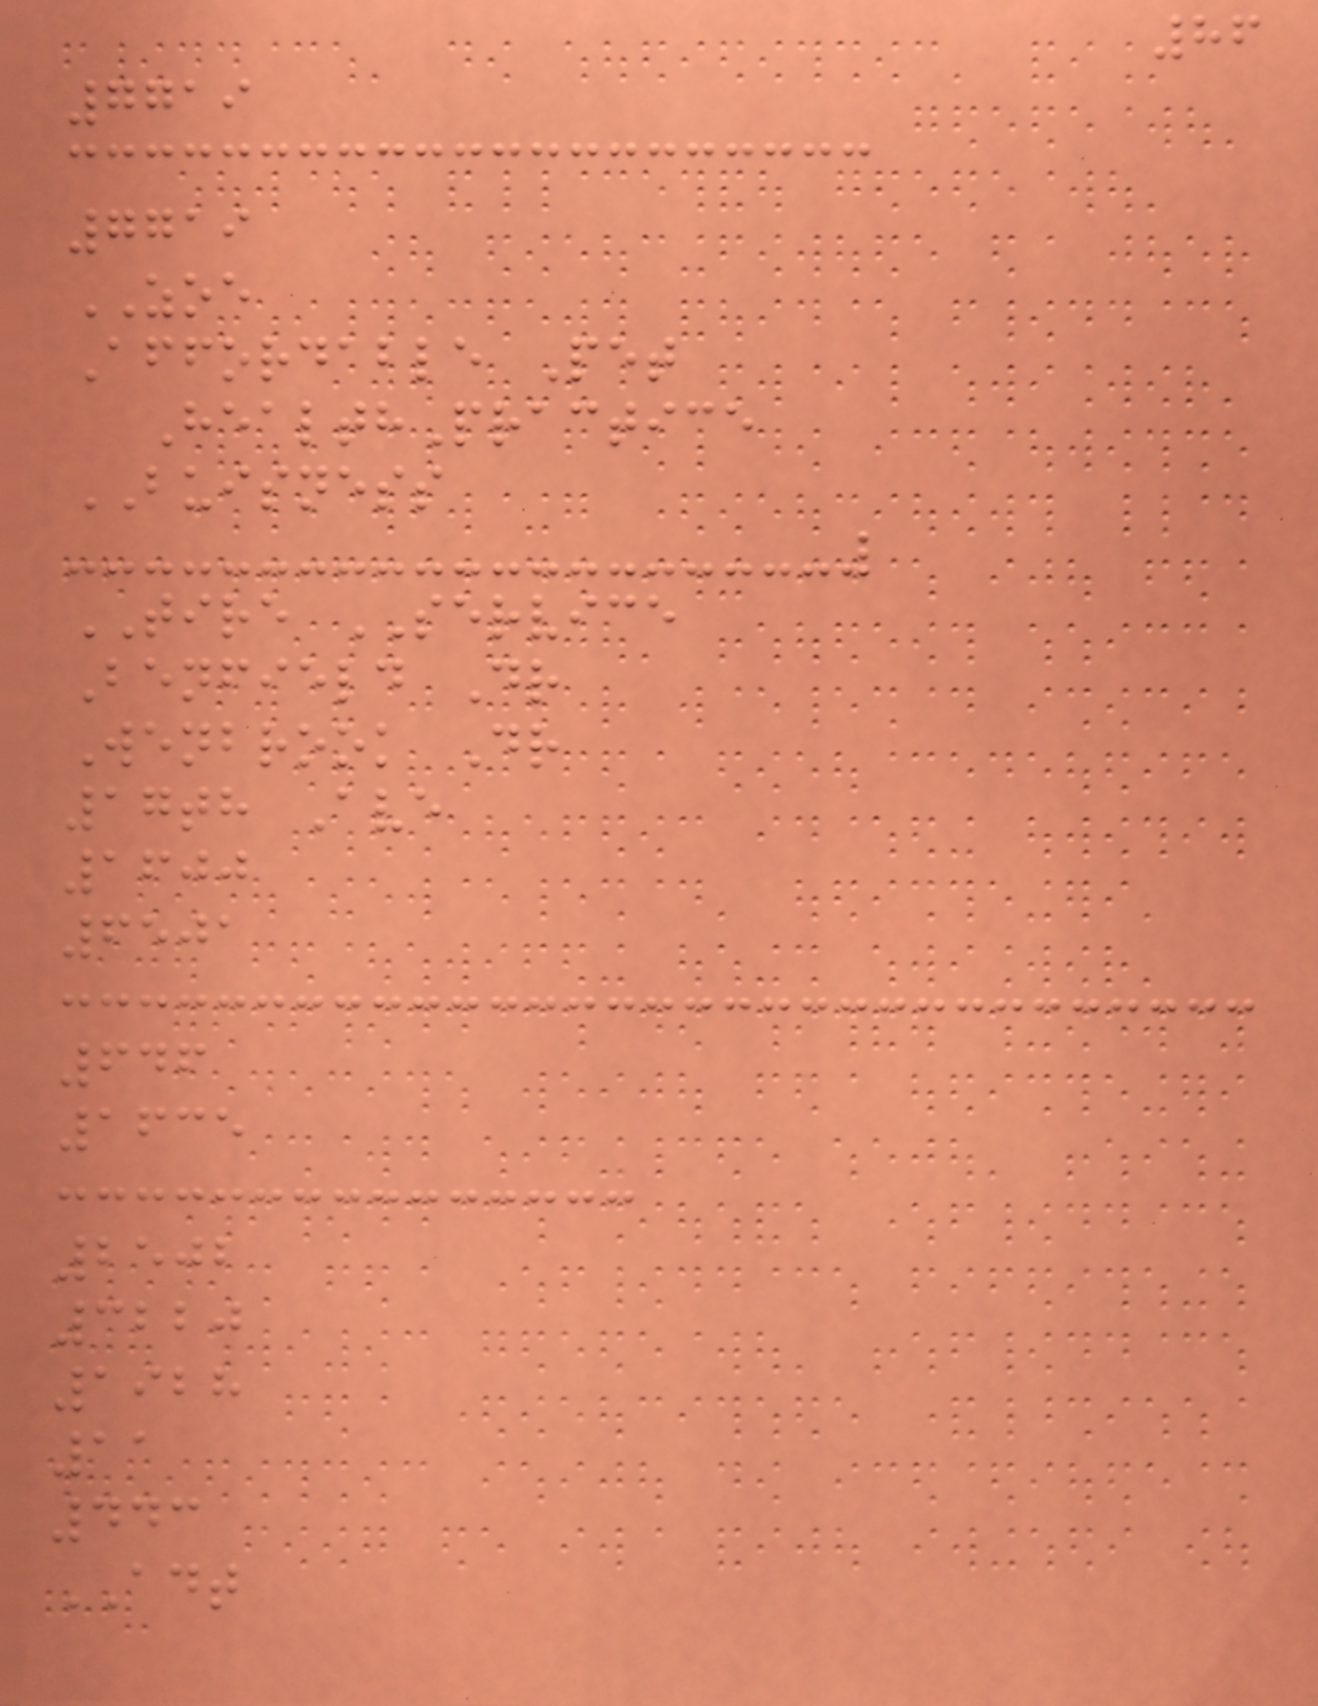86
7719
7719
ZOE
Affordable Pet
HealthPractice
BUISNESS
TIRE SERVICE
Benfield Dr
Wenbrook Dr
17th Ave
1600
6501
646
1635
2502
3220
1928
11
443
ADT
